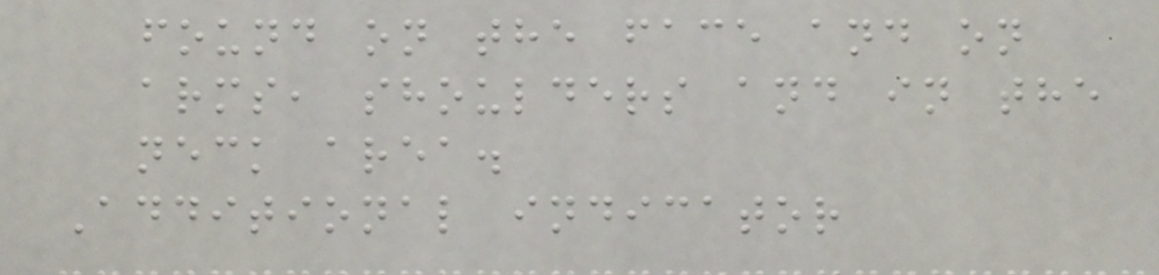found on the face and on
arms, shoulders and in the
neck area.
Additional indicator
